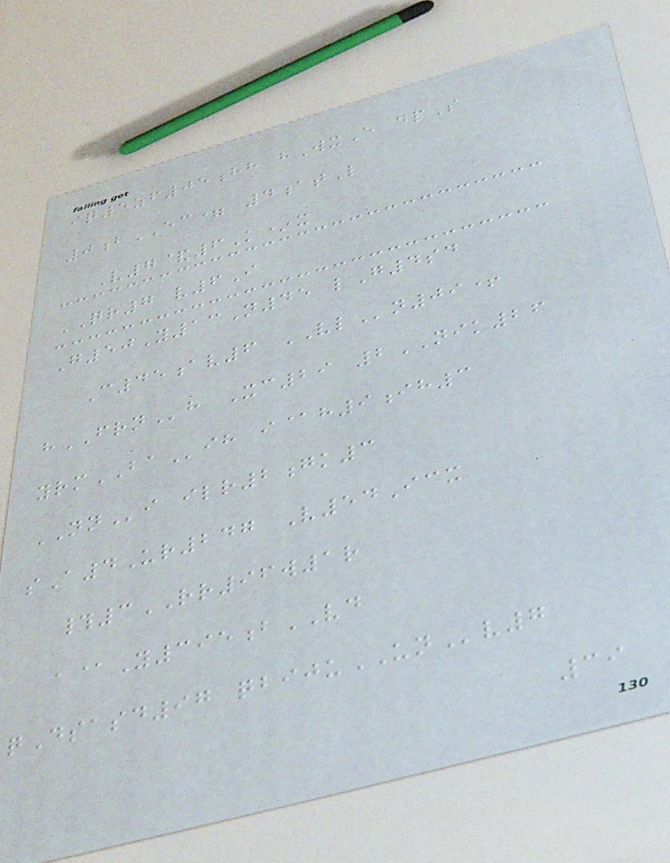iq5zf05hh hWxE dpS
0bEC= 4atL
V7&6K*x
QR7 v6I
G50Y13N45 lG4sd
C45av6 VLn09+
hFRNh Xc29 2NIK26
yrmBAih i@h9ih3
NNi ilr2gk3
sA4Ur247 V54Icx
#3RR96w1r
a@Y395bVD
qDsasd97 qbijuUNv7
39
